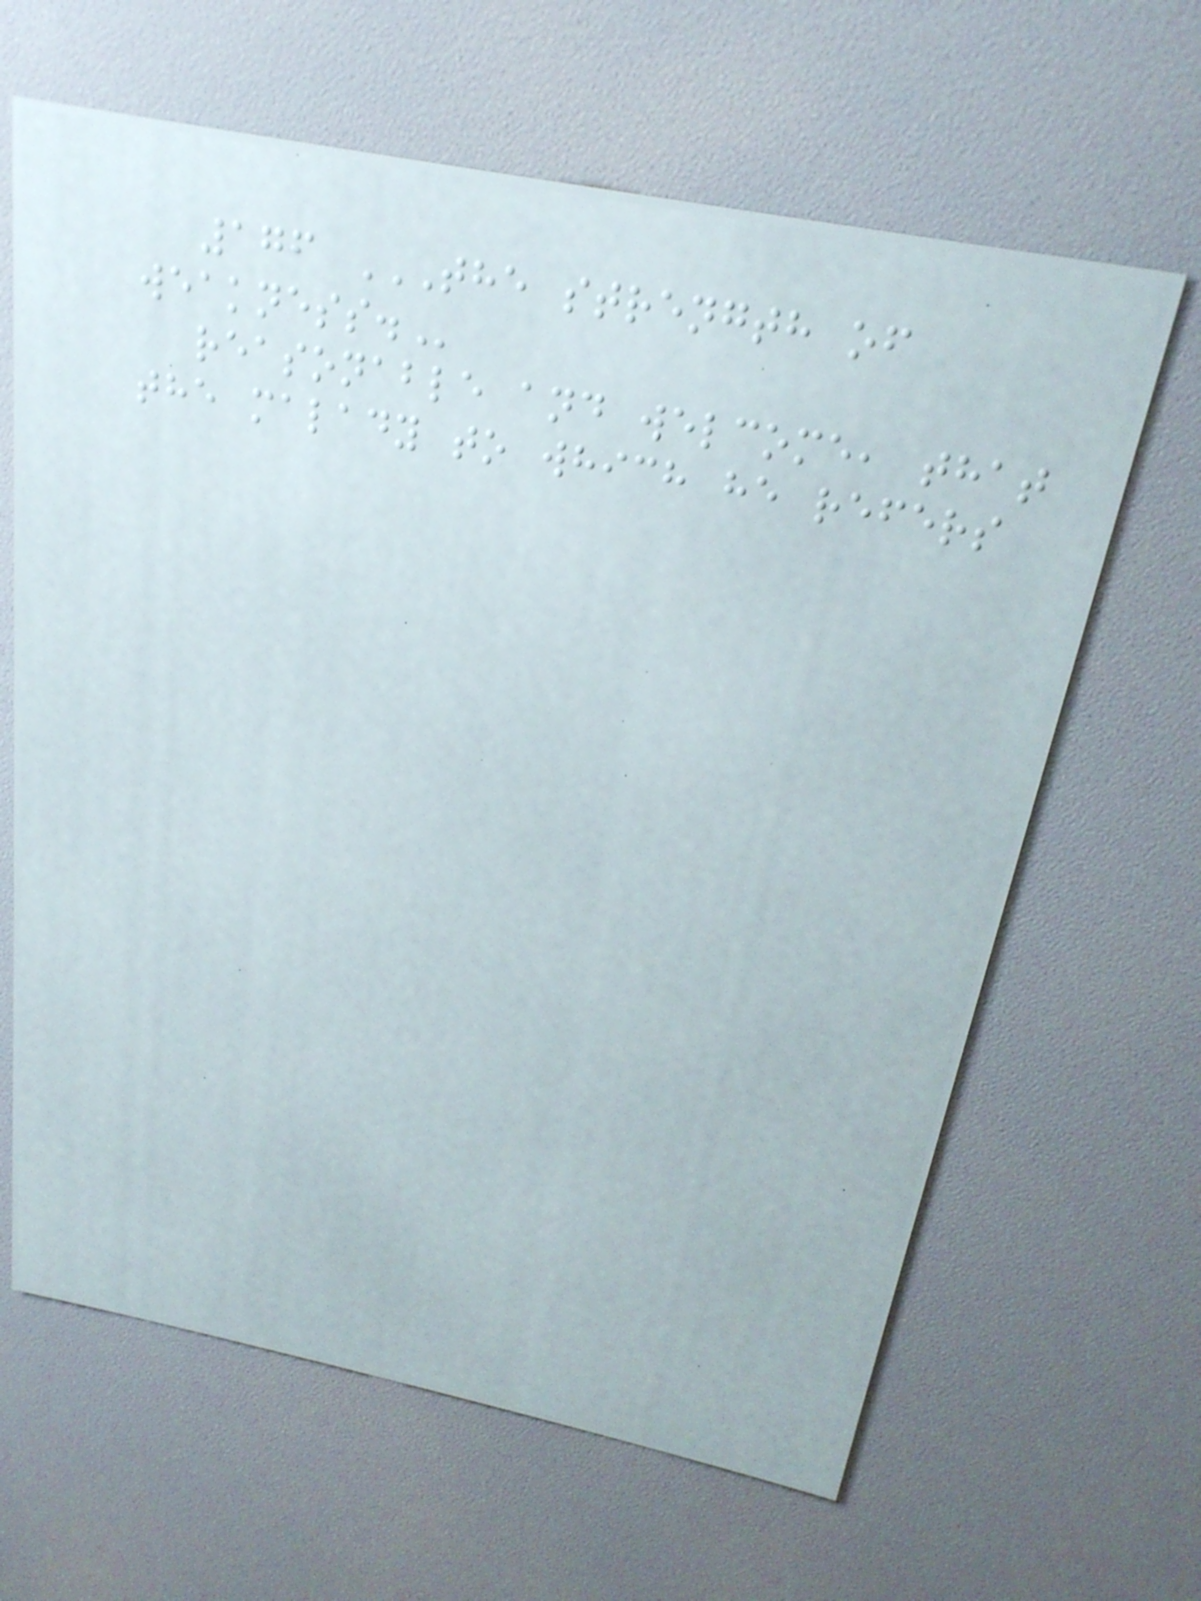176 THE STRENGTH OF
WEAKNESS.
reasonable and welcome, that
the malady to which he refers
